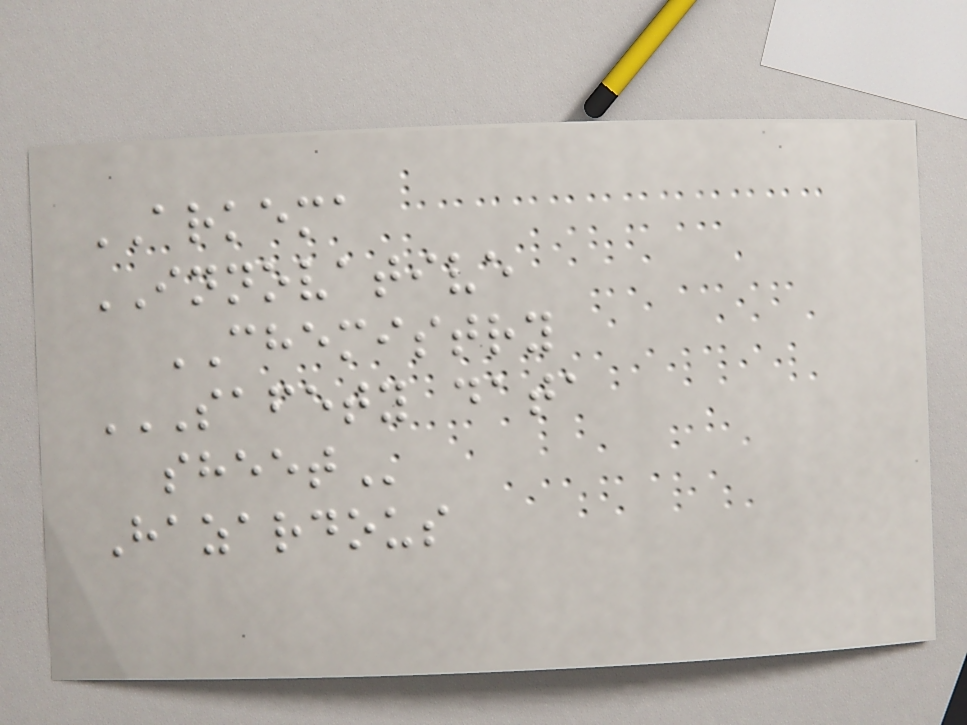ARKEMA
INNOVATIVE
CHEMISTRY
SAFETY DATA
SHEET
Hazardous
